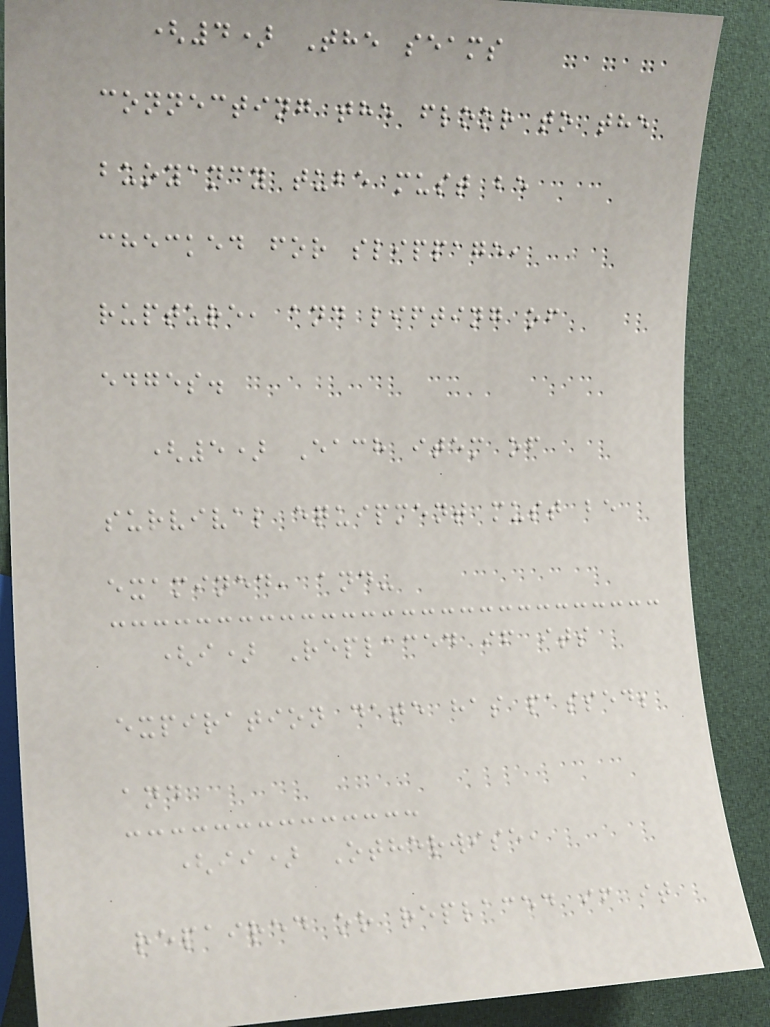(4) The seams
connecting the floor to the
buoyancy tube must be
checked for slippage,
rupture, and lifting of
edges.
(5) Each item of
survival equipment must be
examined, and-
(i) Replaced if its
expiration date has passed;
and
(ii) Otherwise,
repaired or replaced if it
